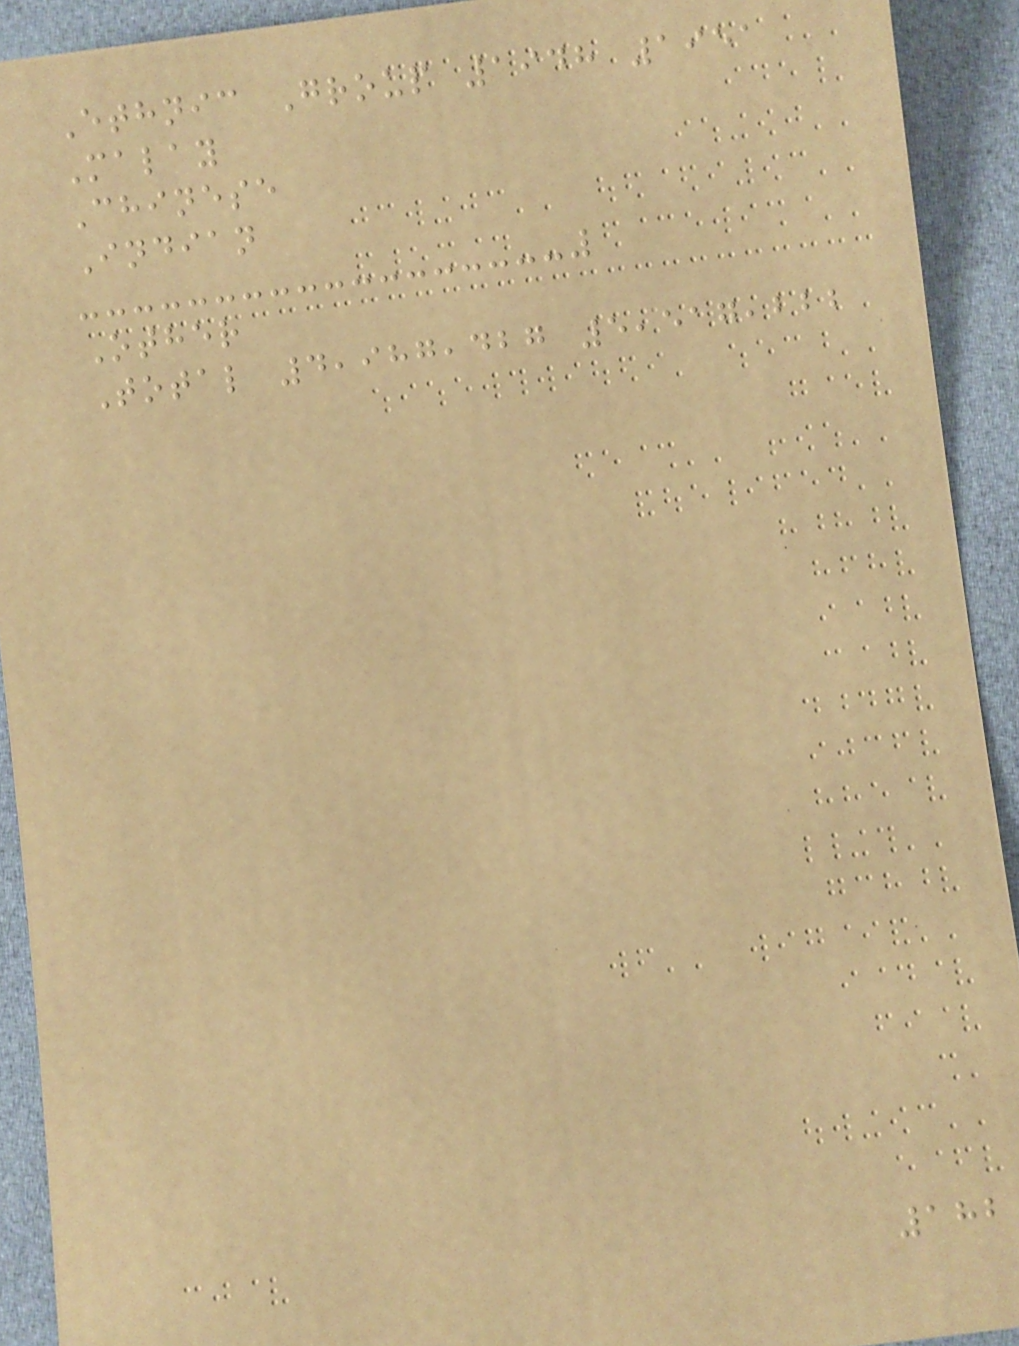Ethnic Group 1948 1951
Malay
Chinese
Indian
Other
Total 4,987,427 5,517,222
182
